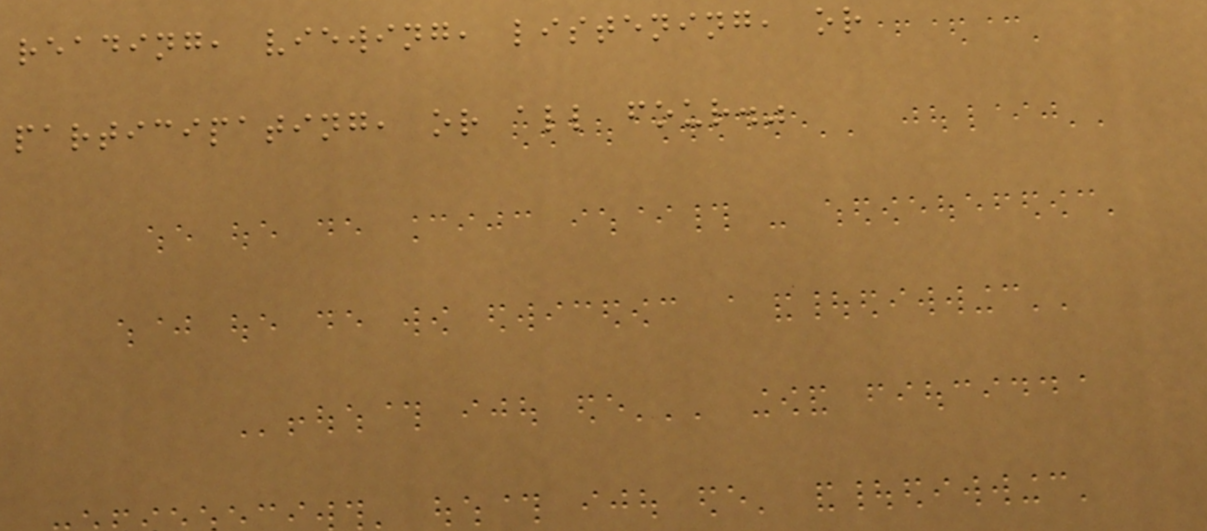reading, viewing, listening, or
participating, or all four."
